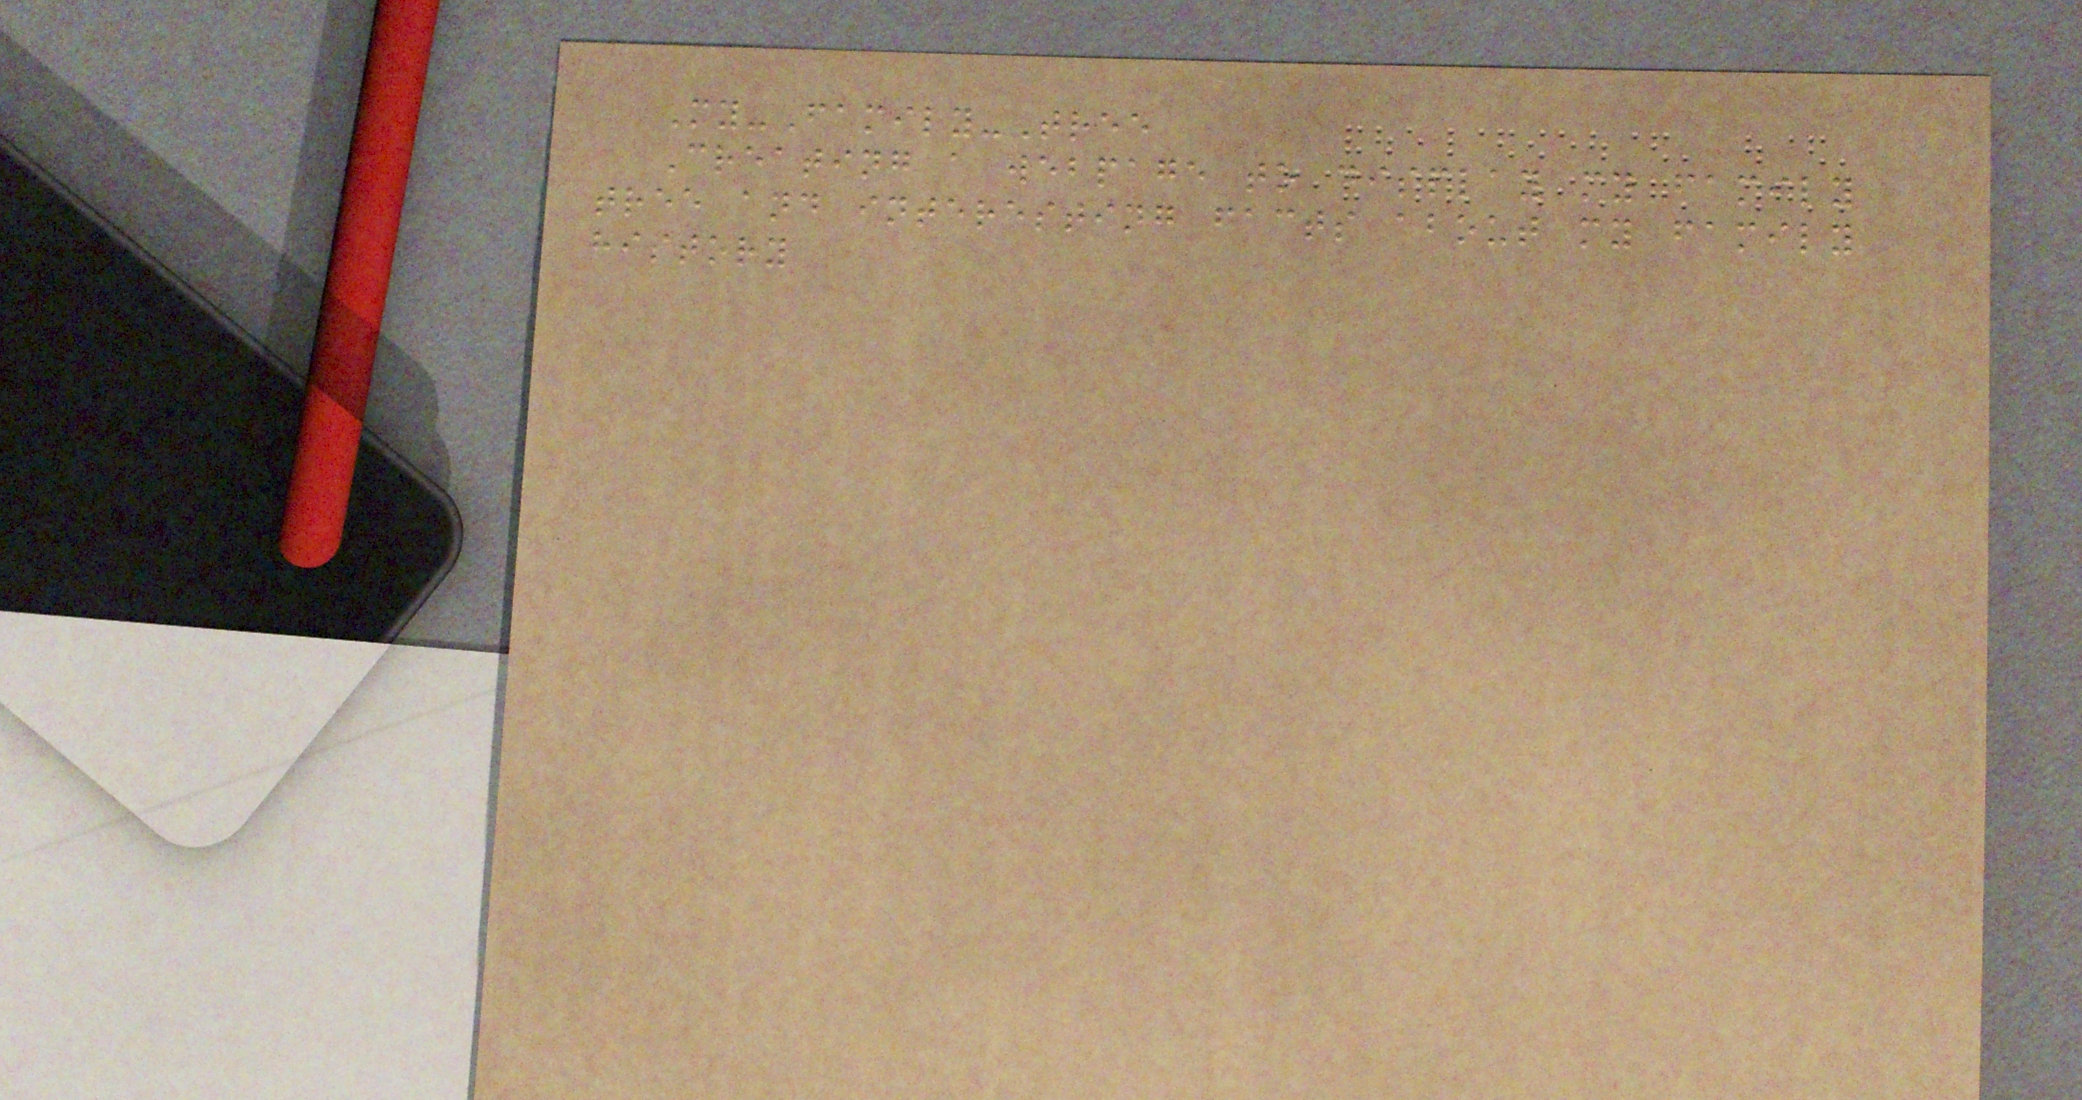My-Family-Tree
Creating a webpage to display my family
tree and interesting facts about my family
history
